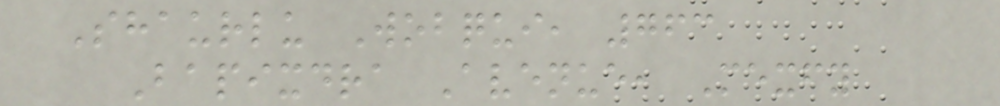Shaurlu Wobqui, 763
Bapixdra Avenue, Mexfy
